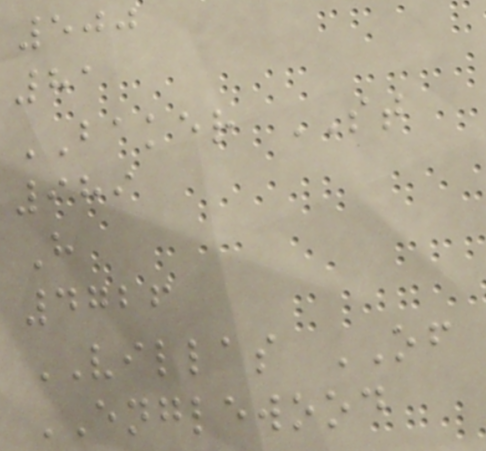500
81
BAKER ST
989
H
4726
VILLAS OF
ENGLEWOOD
